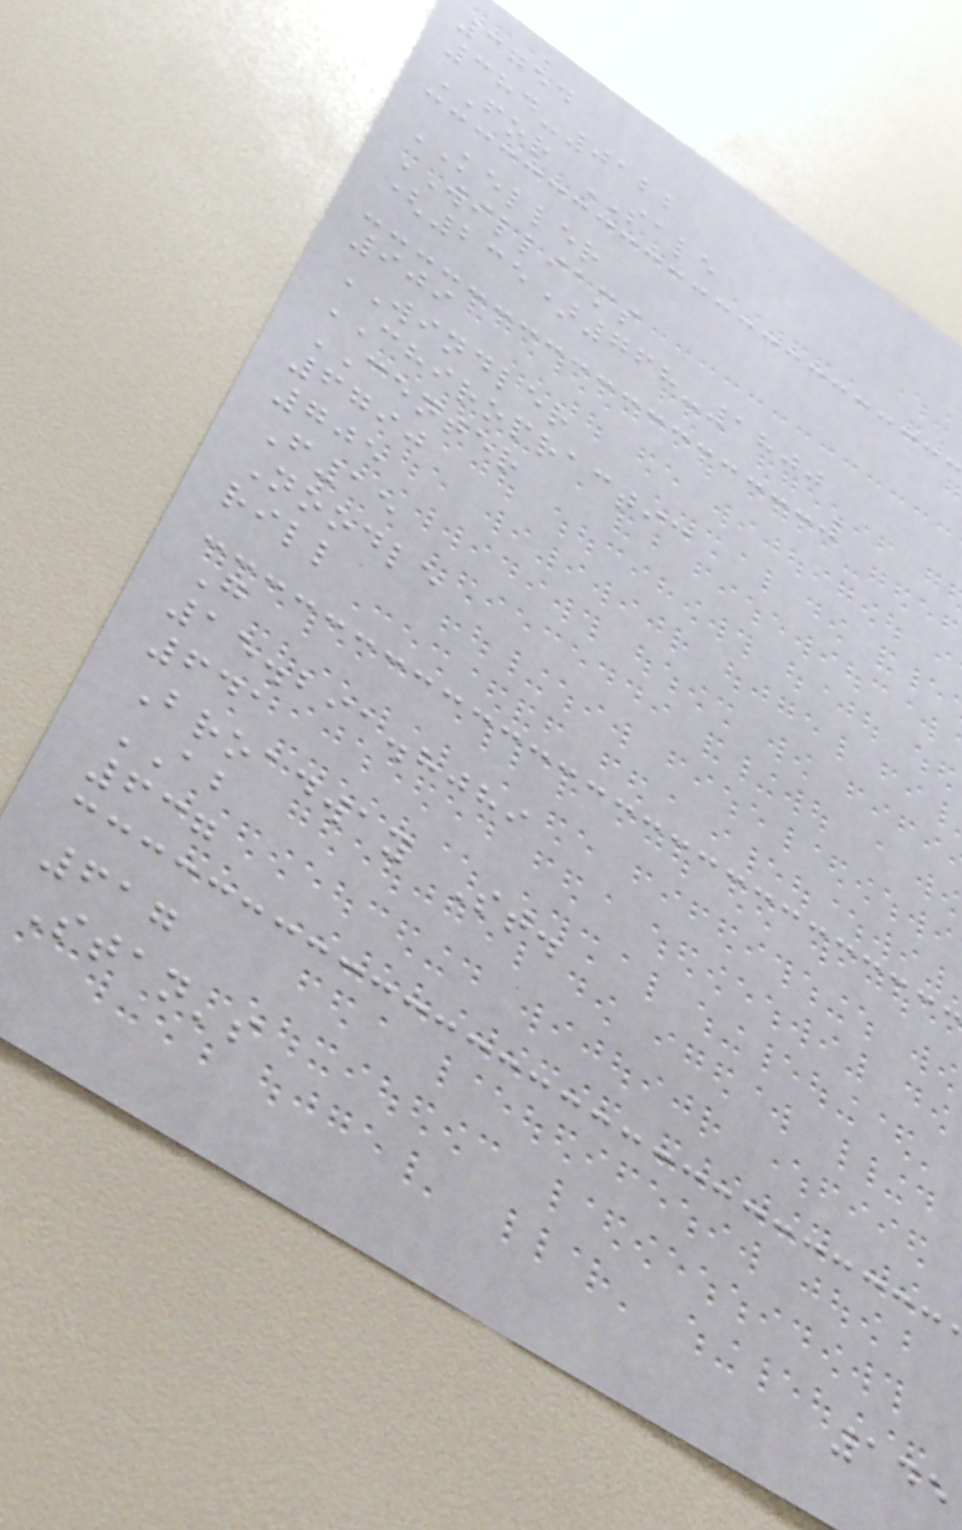3754
384-0122
FOR SALE
KELLER
WILLIAMS
(235)768-1800
909
WINDLER
CHIROPRACTIC
CENTER
6790
705
F15
Noodle
rill
G
15.291.8089
641
Broadway St.
AB
637
617
Stan's
145
